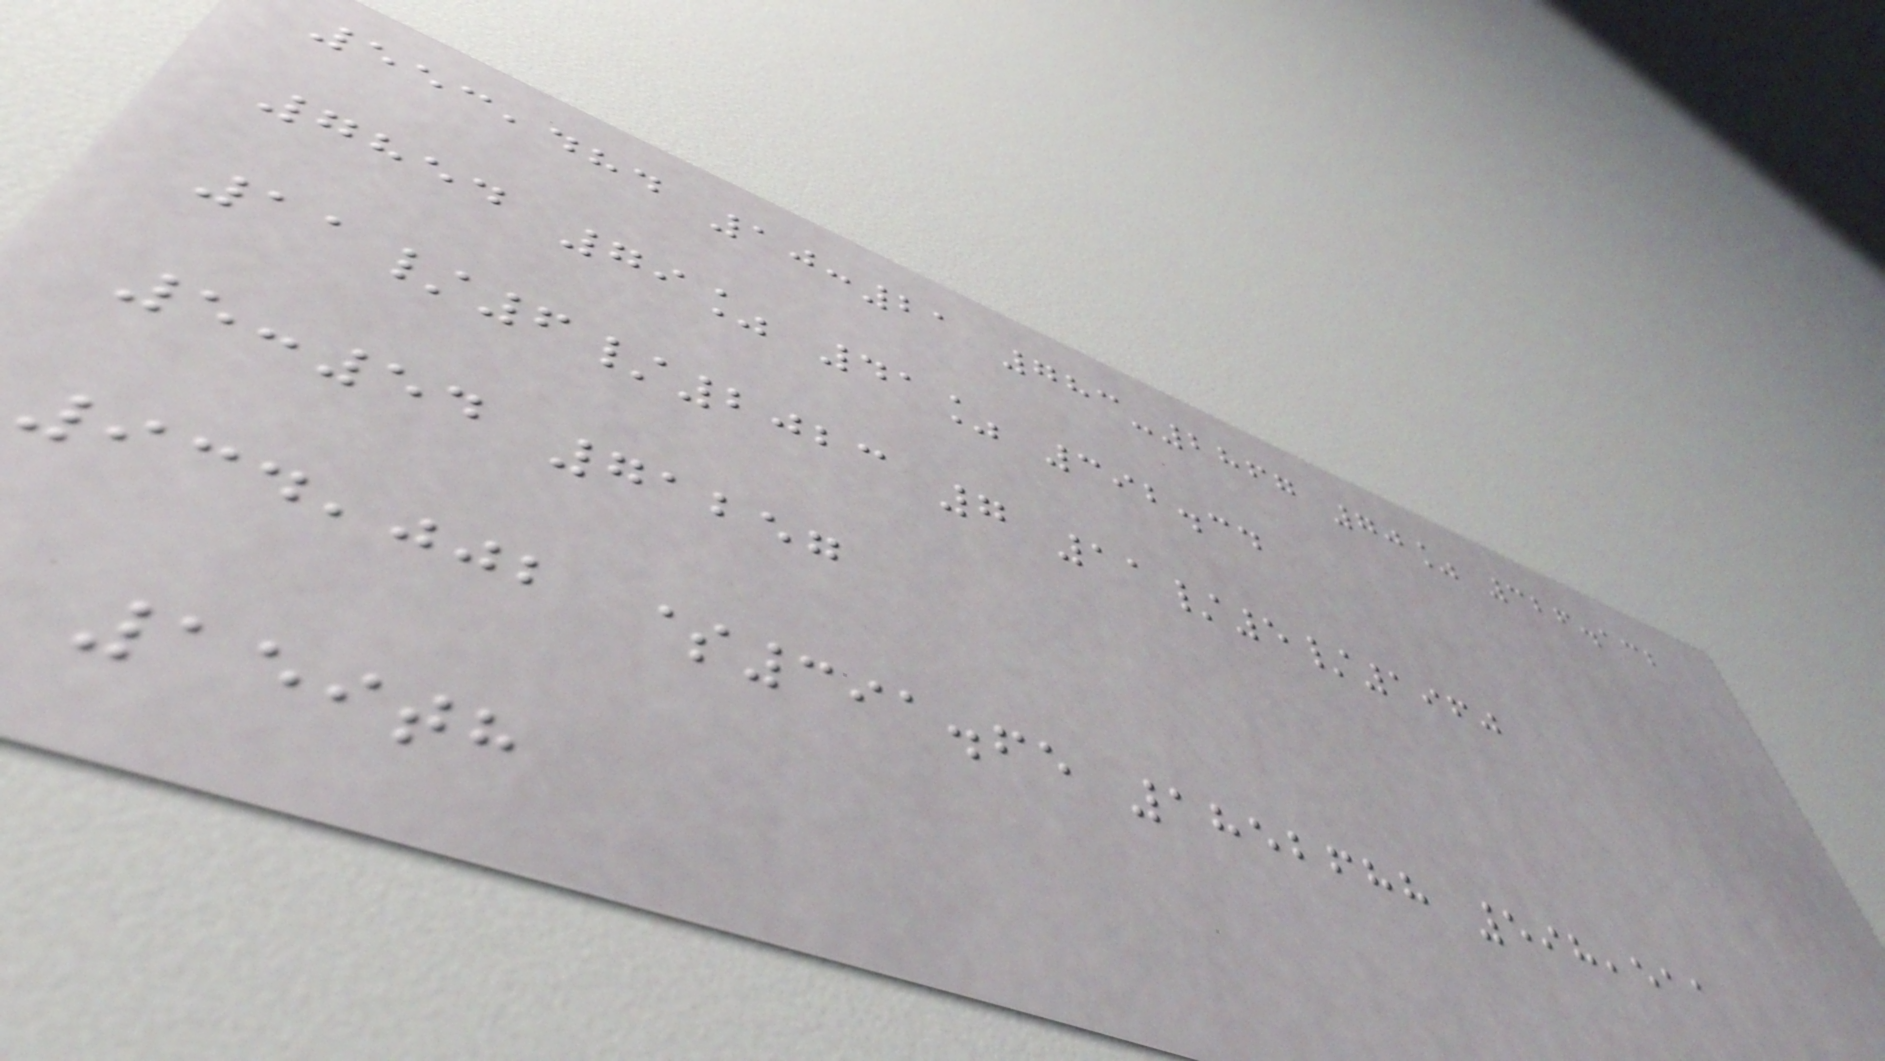553,484 10:21 783-2867 70% 326.132
7854 79% 41% 392.34
11/6/2023 7 11/5/1960
5:54 71257
934,002 $391.65 1852688 598,511
159th
